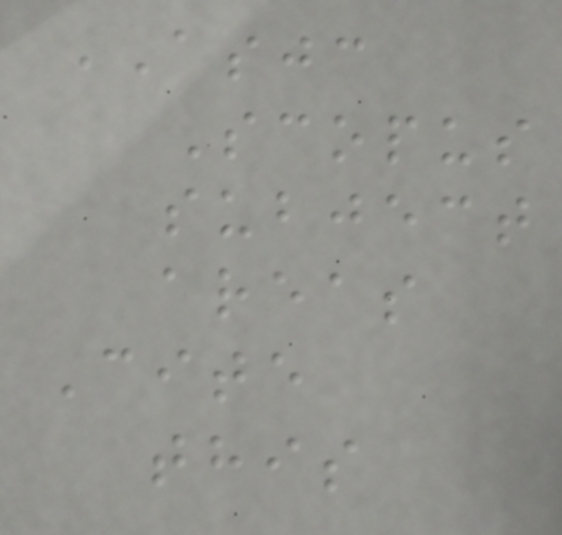ASJC
Scopus
subject
areas
Cite
this
